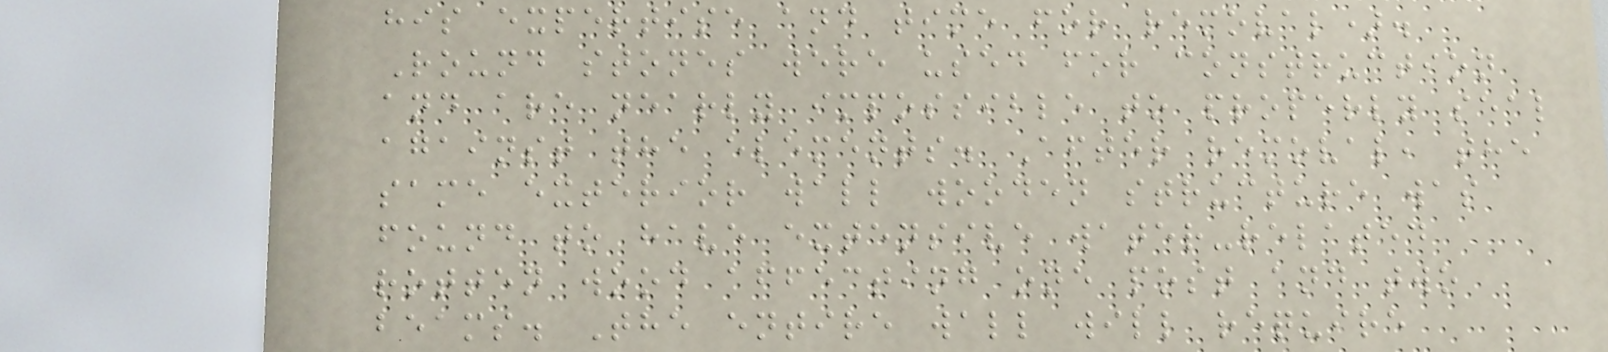his expertise and time for removal).
Round stones were used for construction
and are nearly impossible to properly seal
against the elements. After removal, the
same exterior wall wooden structure was
found to have extensive water-related
rotten wood affecting one post and two
beams. The entire wall will require
